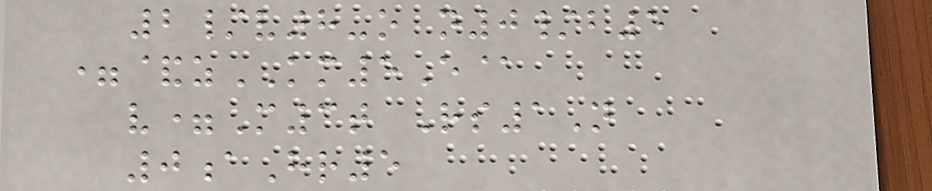2/v8-o n0/b5
=&zKM5E@
v=M3t Rs1N
0aHr5
